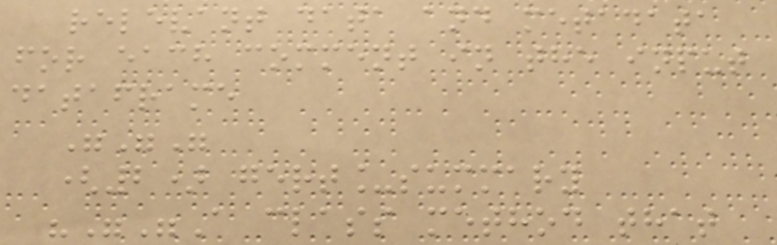relevant data and metadata
for each comment in the input
dataframe
"""
(2) gert_summary
"""A class method that
